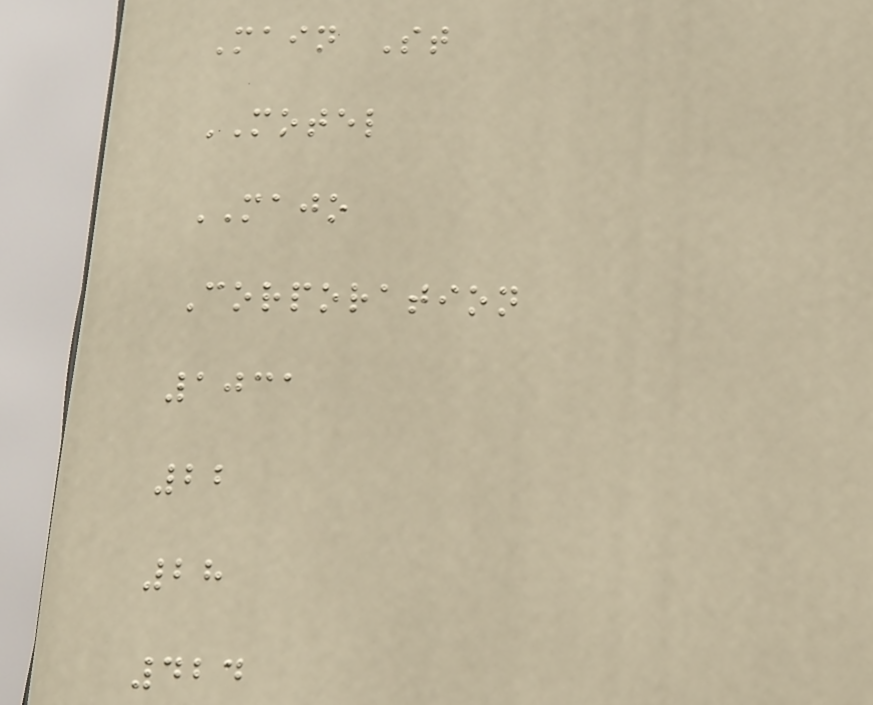Main St
MOTEL
MAJO
Corporation
1031
22
28
424
